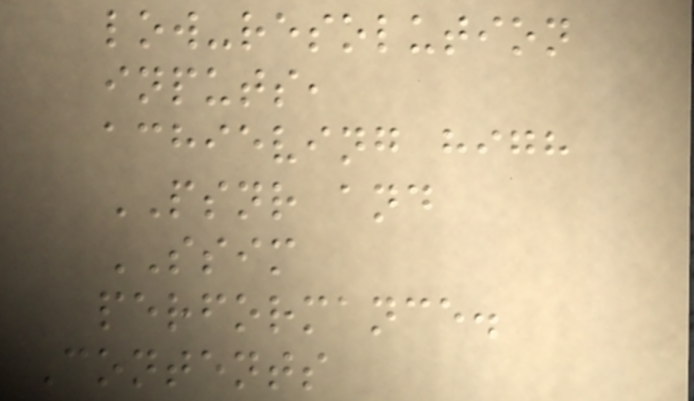low-resolution
inputs,
achieving high
PSNR and
SSIM
performance.
Contents
